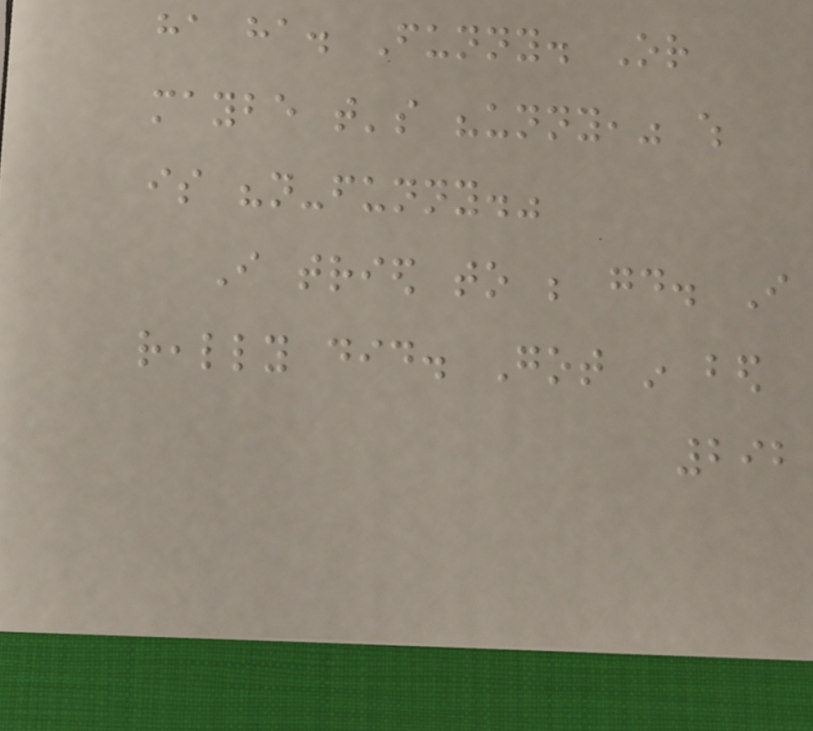ha ha. Funny. Or
maybe that's "unny," which
is "not-funny."
I tried to be good. I
really did. Got in bed
292
